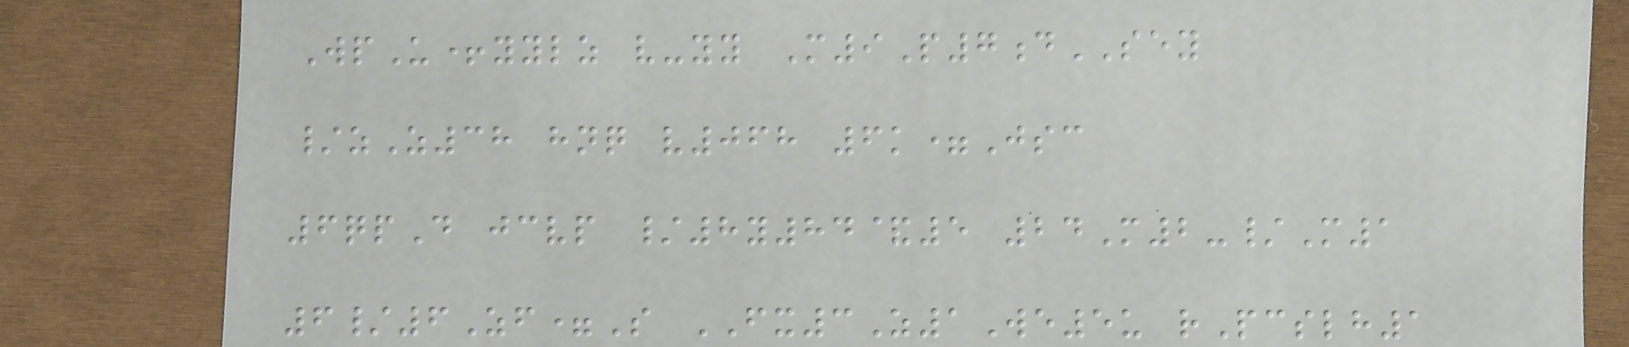WpU+yylz v-yy M9P7dSEY
/zZ38 hnq v068 6k=Jsc
6qpD jcvp /8y84&5 24M2-/M1
6/6Zf=S FX3Z1We5u rPcslh1
